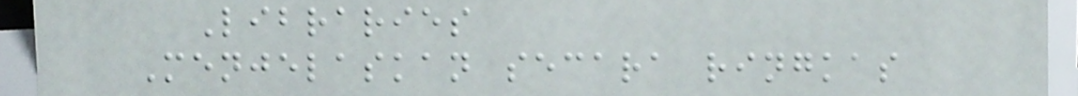Libraries
Menjelaskan secara ringkas
